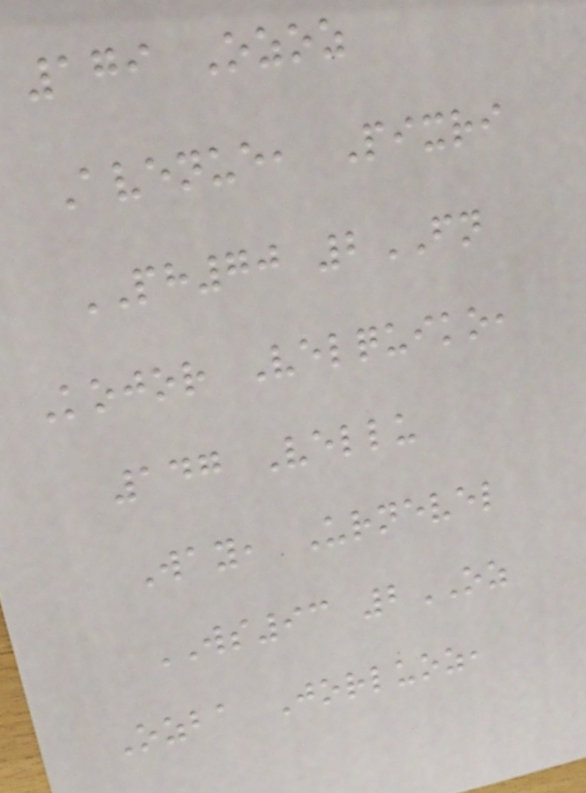179 Ozoz
Avenue, Pixri
PH70 2FN
Kojor Velquiko,
147 Vellu
Way, Urnevel
WS93 2OZ
Ozba Jorluoz,
